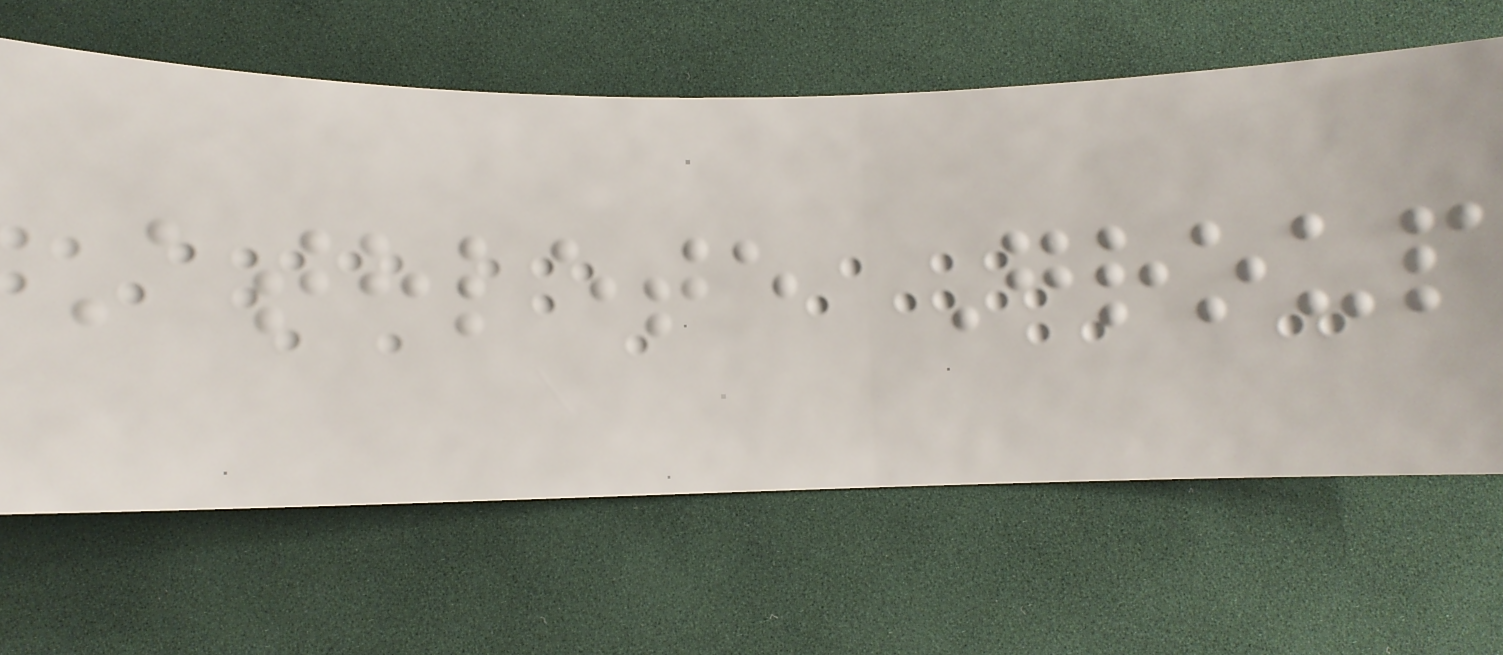Athlete Group
